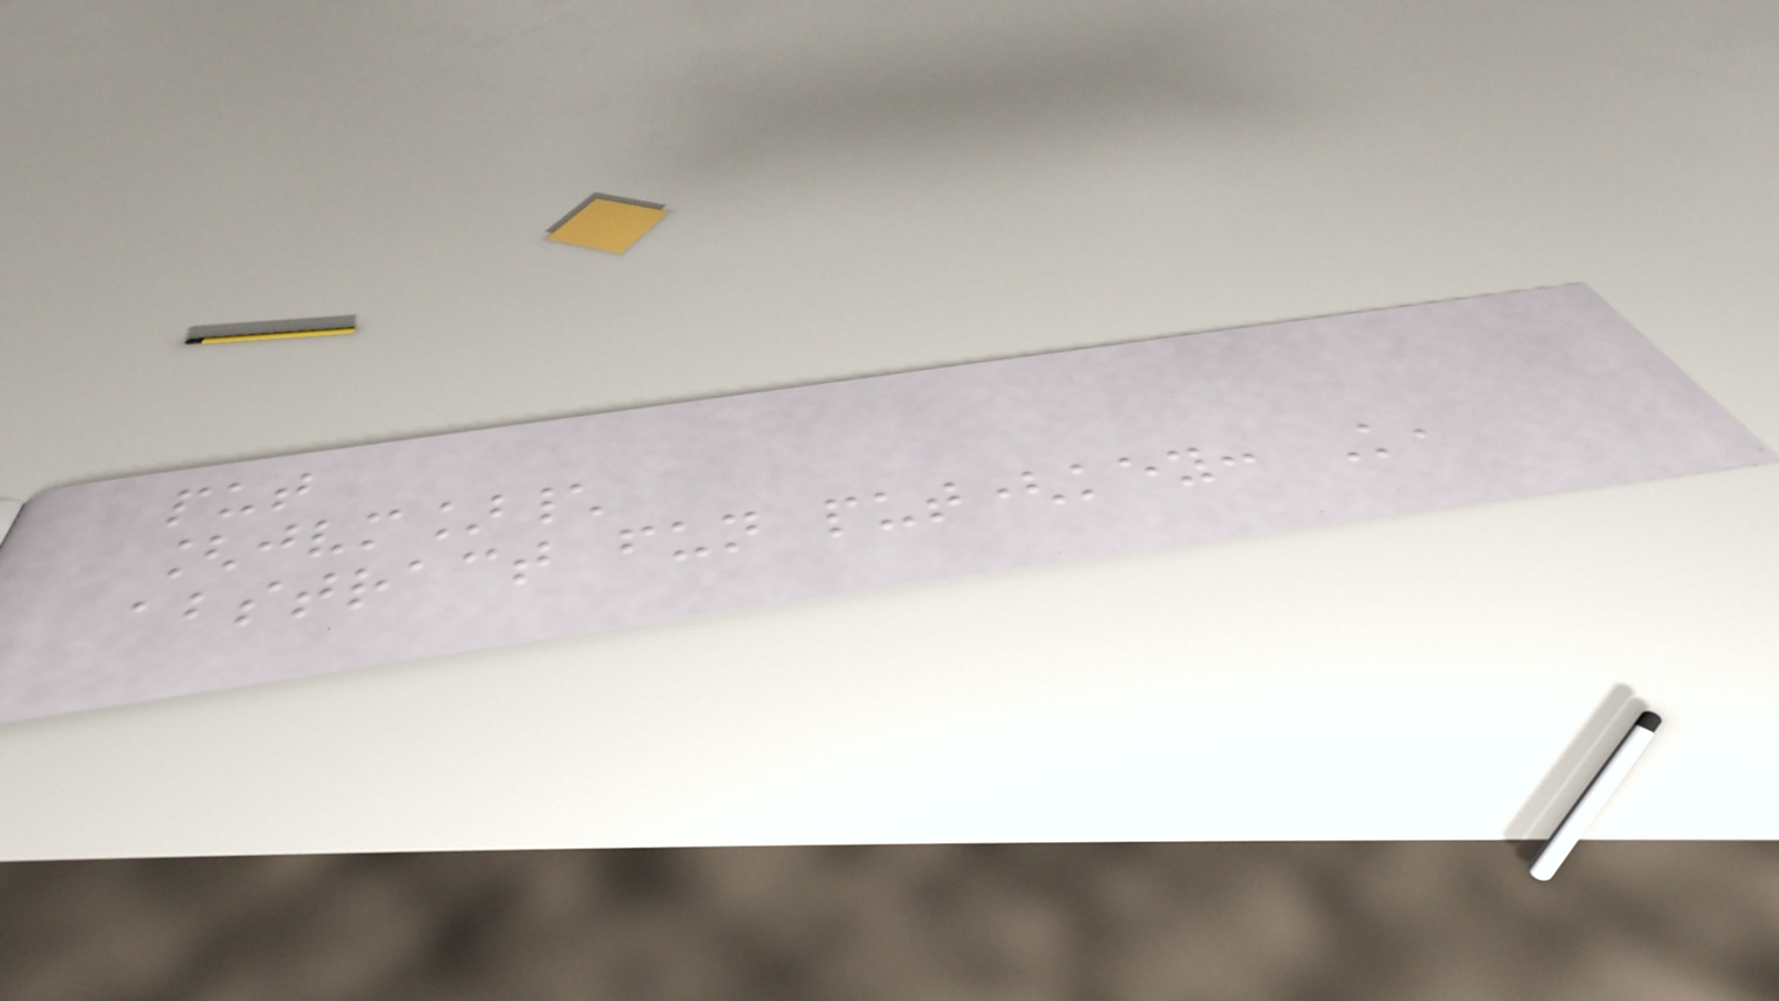put
[jvm]\
abstract fun put(key: K,
